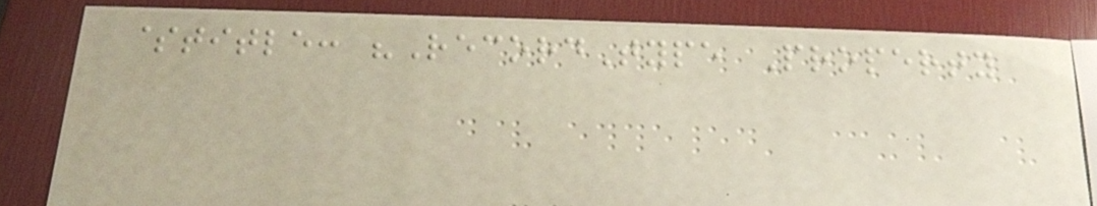$title: "RecordType Property
